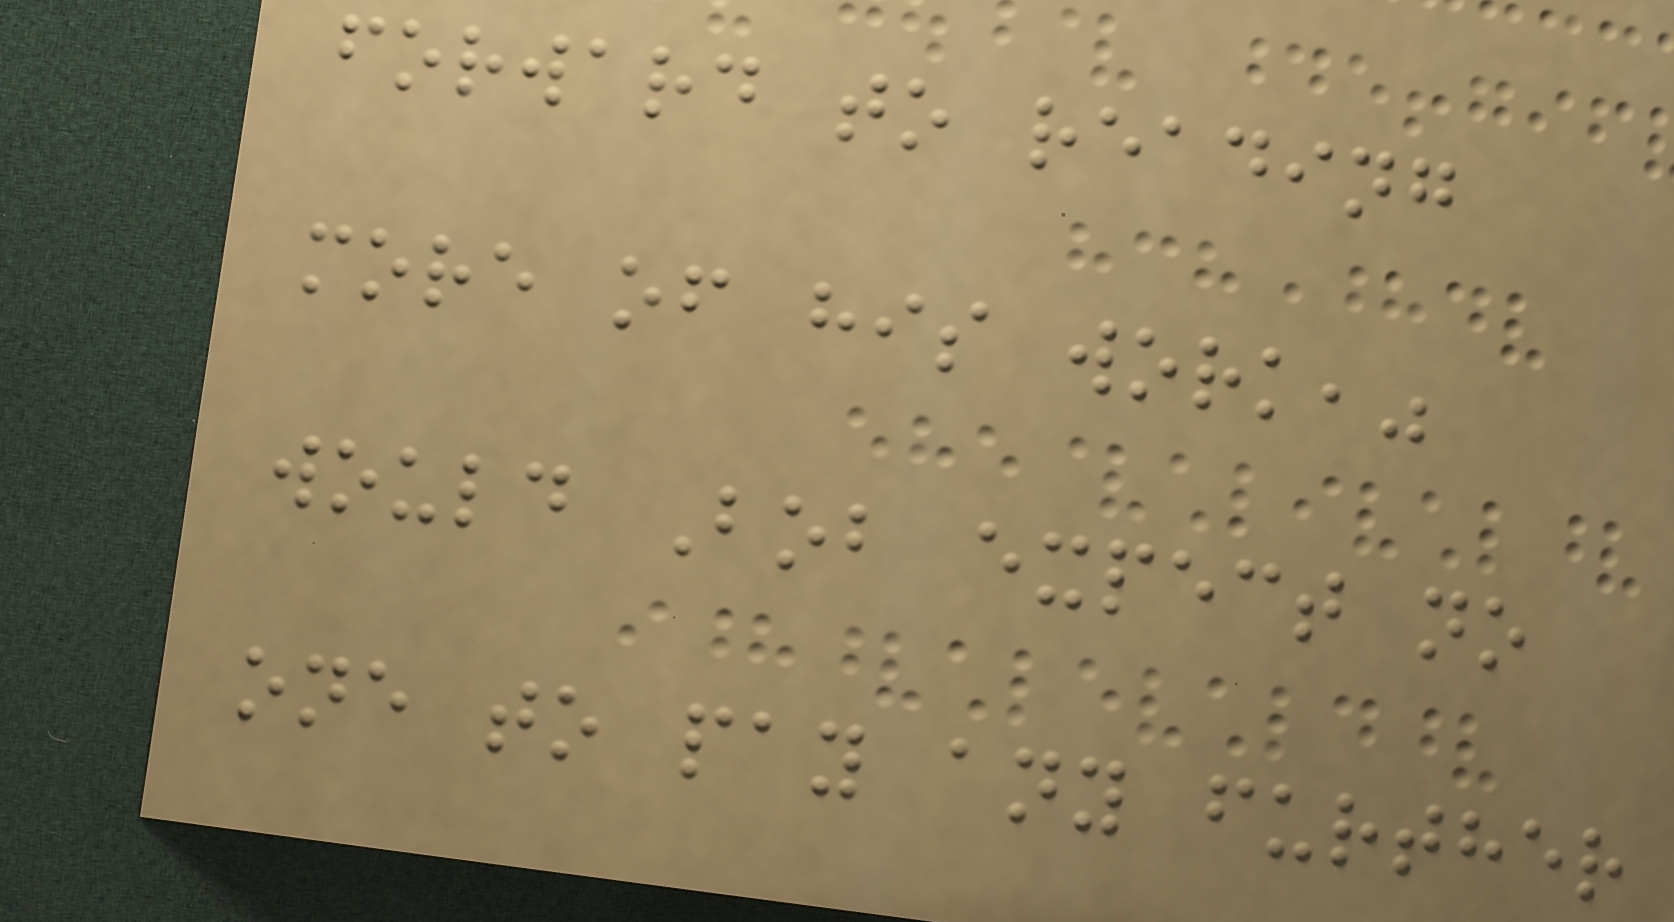forward to reading
more of his work,"
would Bob expect no
one to pay any further
